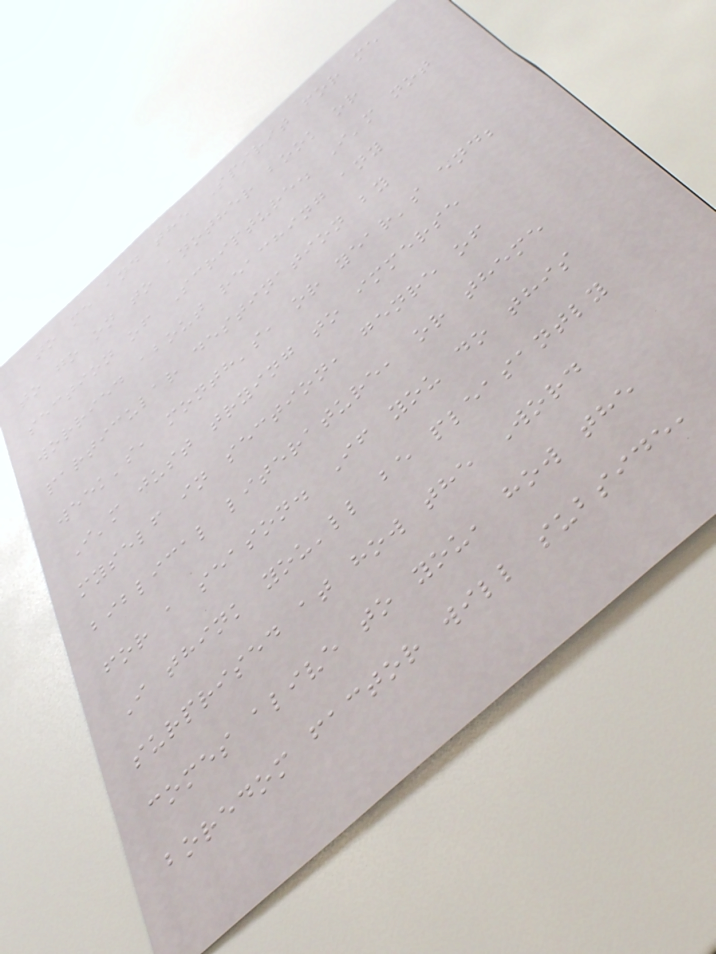to me and the Spirit for me
to go on to another book or
section of Scripture. I'm not
worried about reaching any
particular destination by
week's, month's, or year's end;
I'm just trying to immerse
myself in section, genre of
biblical literature, or theme
for a season. If you do this
I think you'll be pleasantly
surprised at how the Word
comes alive to you, how the
boredom factor will subside,
